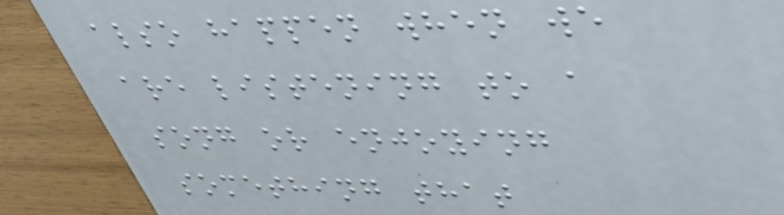also happen when we
are listening to a
song or enjoying
something that
